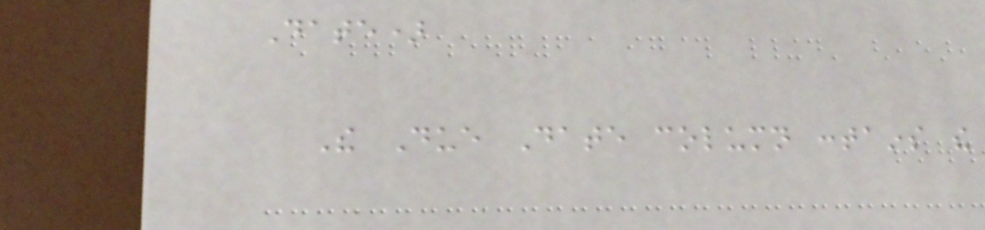Date)
The Due Date column contains the
